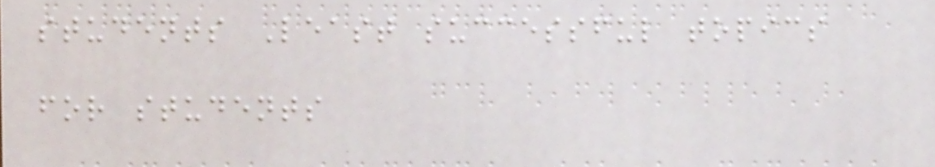students Least successful topics
for students
